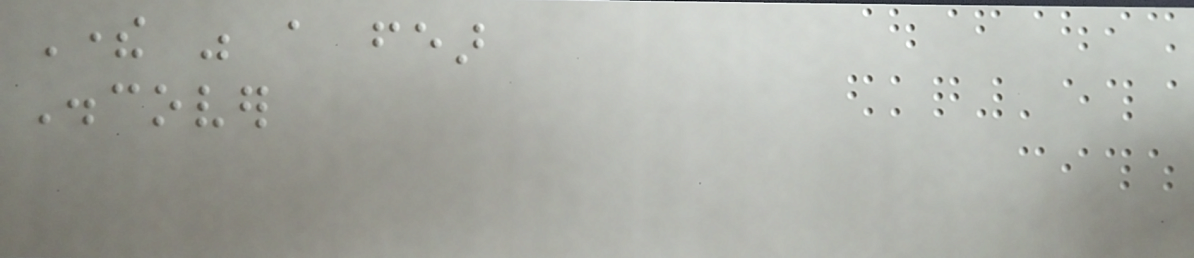There was a fear
Discover
